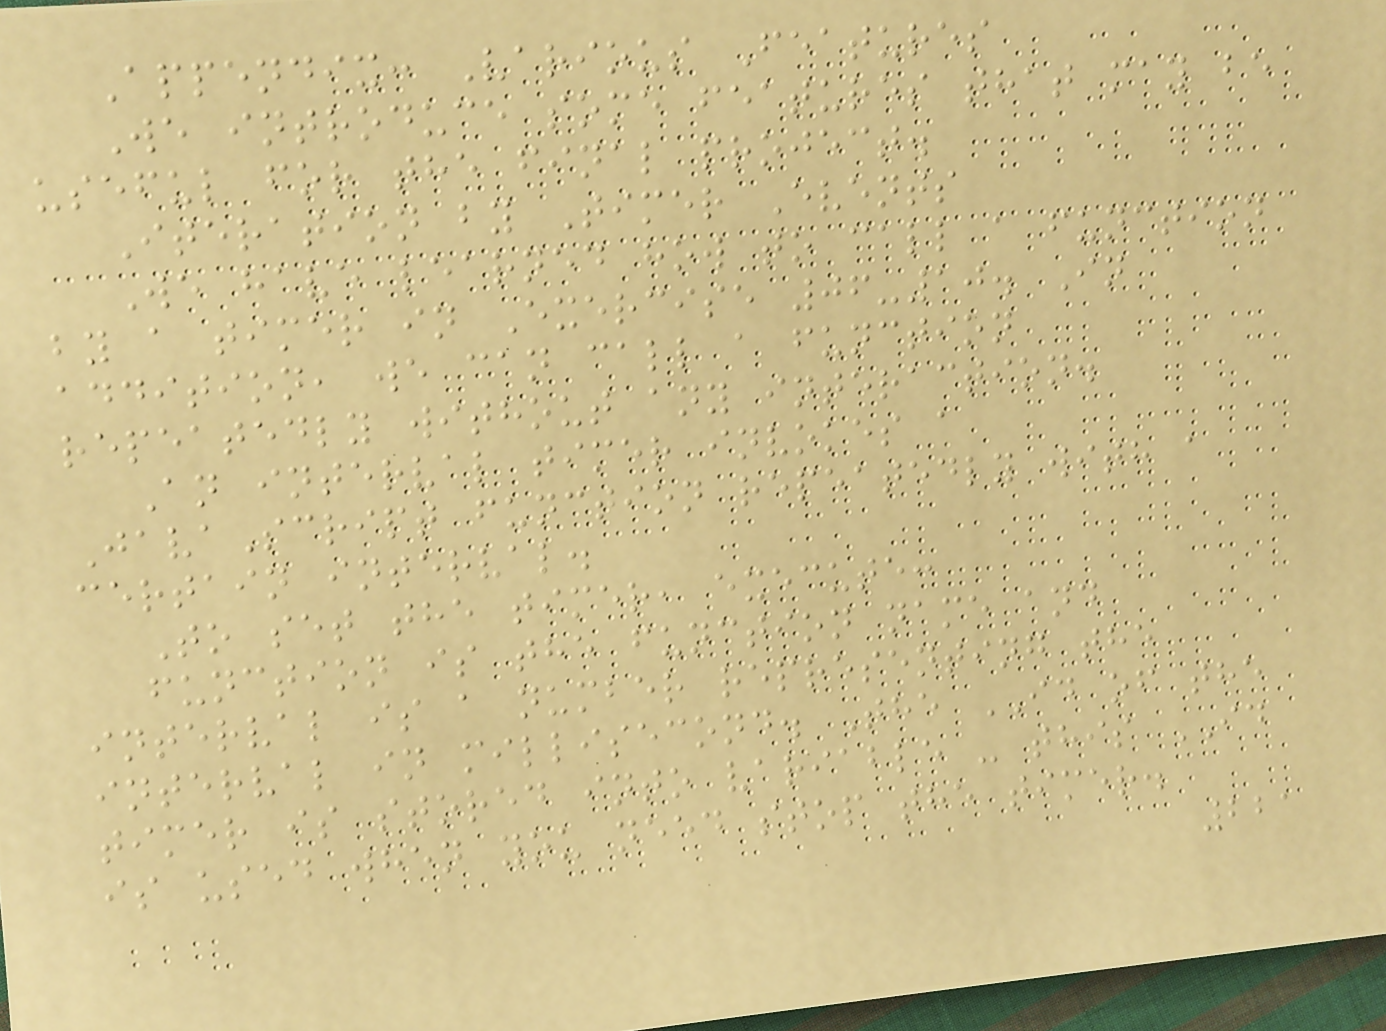Appendix: Various Features
We introduce some features that may be
useful for the final project.
Iteration by Timer Events
We have learned how to call a function
by a timer in Exercise 06-10. In
addition, we can call a function
repeatedly without any interaction.
An interval timer invokes a
JavaScript function repeatedly with a
certain interval.
To set the timer, execute:
function is the function name and
interval is a number representing the
interval in millisecond. The ID of the
timer is stored into variable - this ID
is used when you need stop the timer.
221
